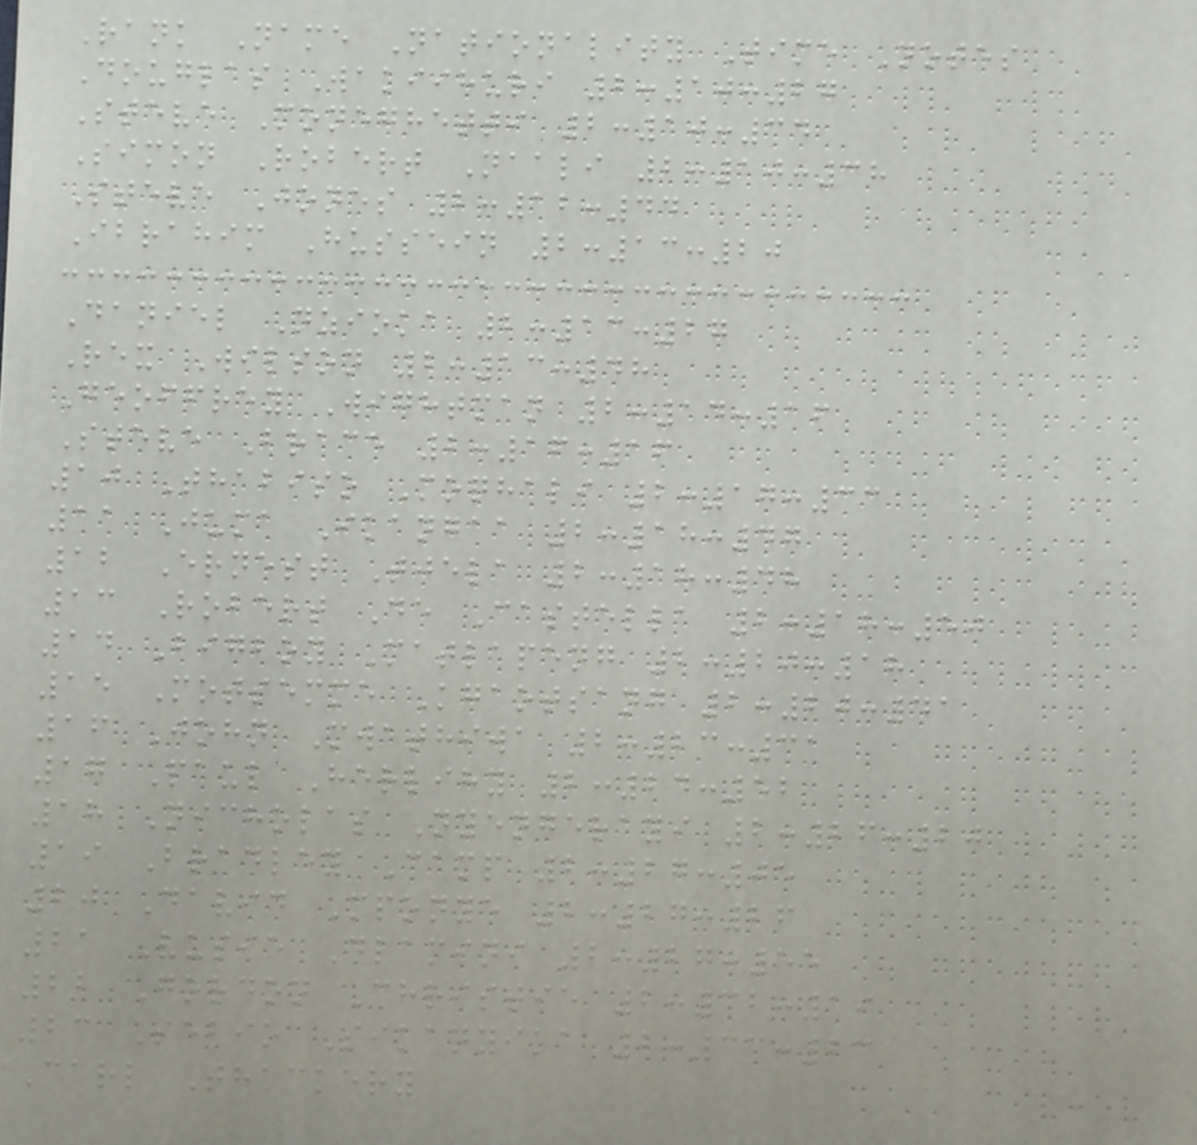Rank Name Nationality Time Notes
Douglas Wakiihuri 2:10:27
Steve Moneghetti 2:10:34
Simon Robert Naali 2:10:38
Steve Jones 2:12:44
Ibrahim Hussein 2:13:20
Daniel Nzioka 2:13:27
Rex Wilson 2:13:48
Geoffrey Wightman 2:14:16
Steve Brace 2:16:16
10 Thabiso Moqhali 2:17:33
11 Juma Ikangaa 2:18:47
12 Ernest Tjela 2:18:48
13 Robert De Castella 2:18:50
14 Bigboy Matlapeng 2:20:18
15 Motsemme Kgaotsang 2:20:41
16 John Mwathiwa 2:23:31
17 Paul Herlihy 2:24:52
18 Nicholas Nyengerayi 2:26:20
19 Bradley Camp 2:27:05
20 David Mponye 2:27:26
21 Vusie Dlamini 2:27:55
22 Gordon Christie 2:32:19
23 Sebio Sikanyika 2:33:23
Carl Thackery
